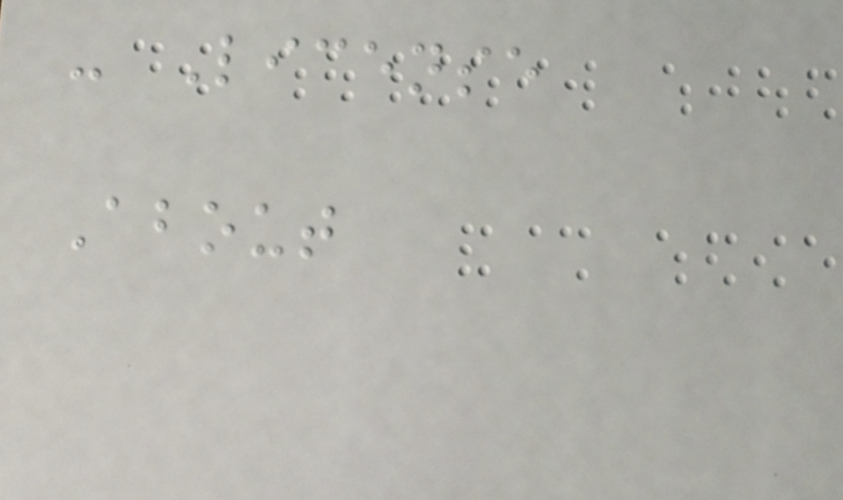- License
About
